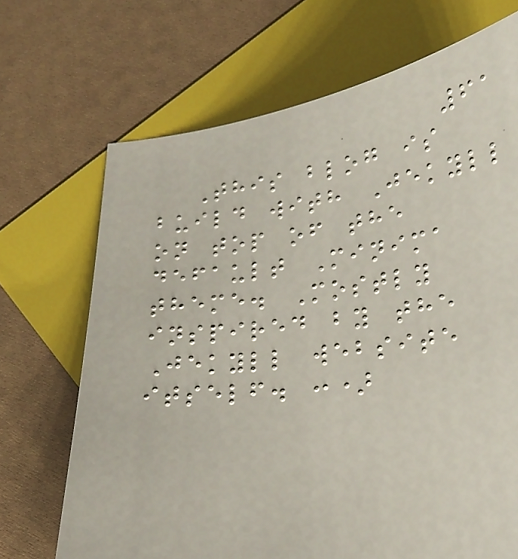61
This blog is
build with Jekyll
on top of the
default Minima
theme. Mostly
inspired by the
Jekyll website
itself. :)
